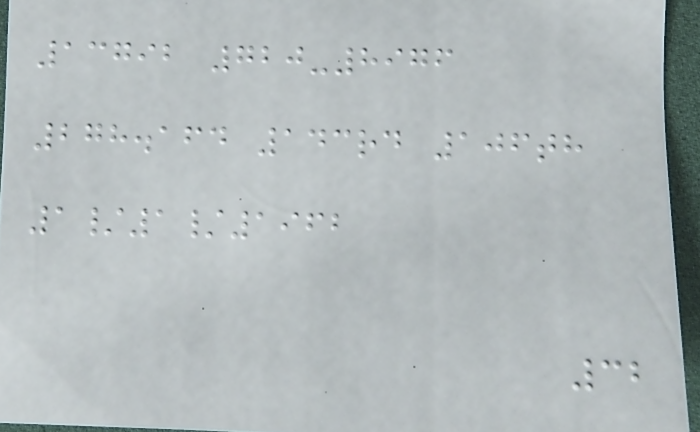13792 720-8976
278.164 143rd 106th
1/1/1962
32
